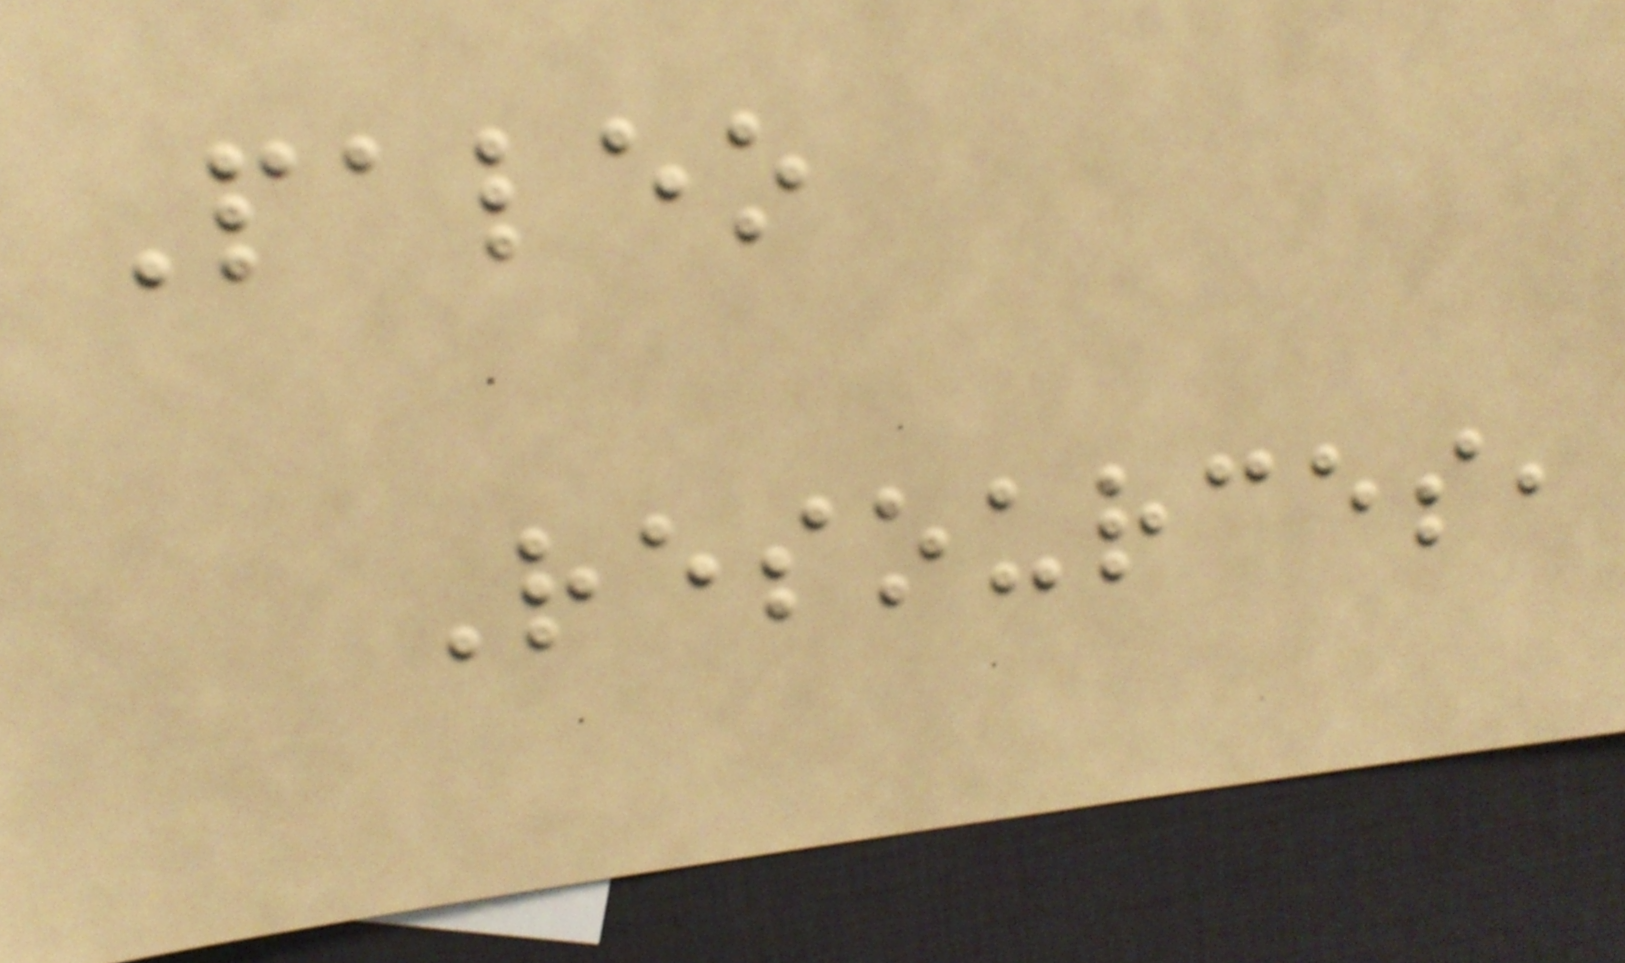Paleo
Resources,
